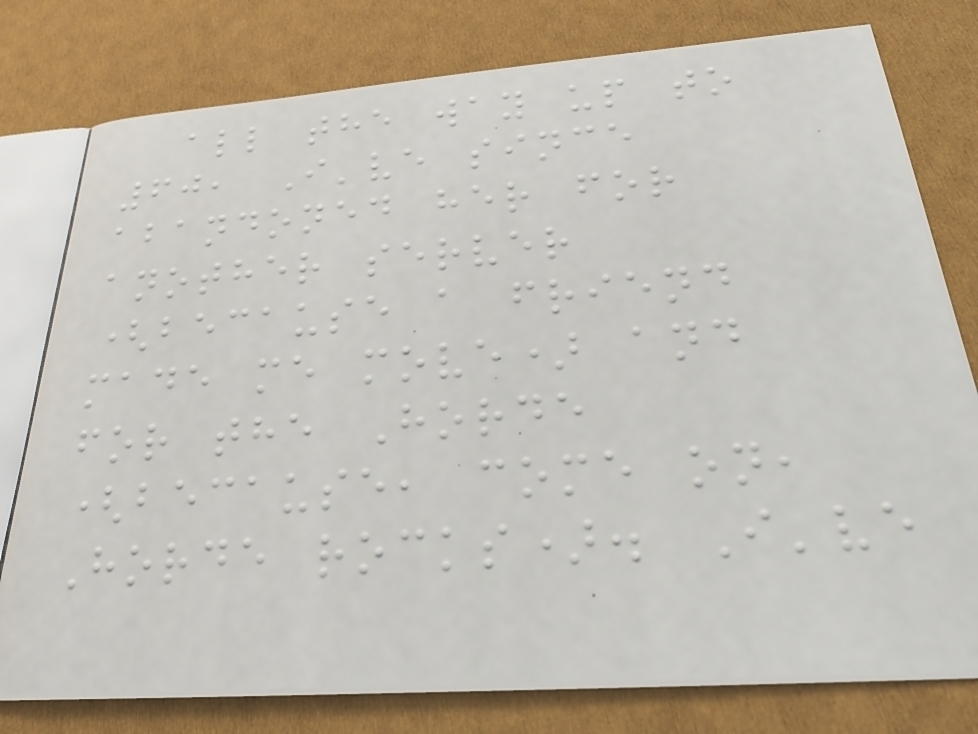all the way up to
60, I've since
abandoned her for
another server
(because a friend
made me move) and
for the Horde
(because, come on,
Horde rocks). I've
